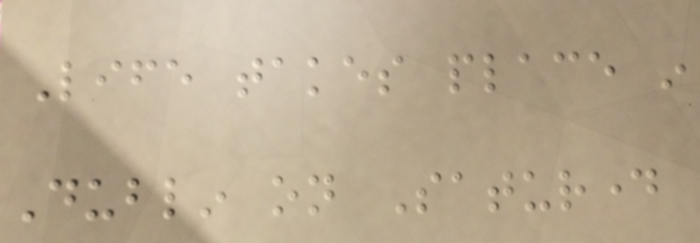Life takes place in
Dublin on Saturday
